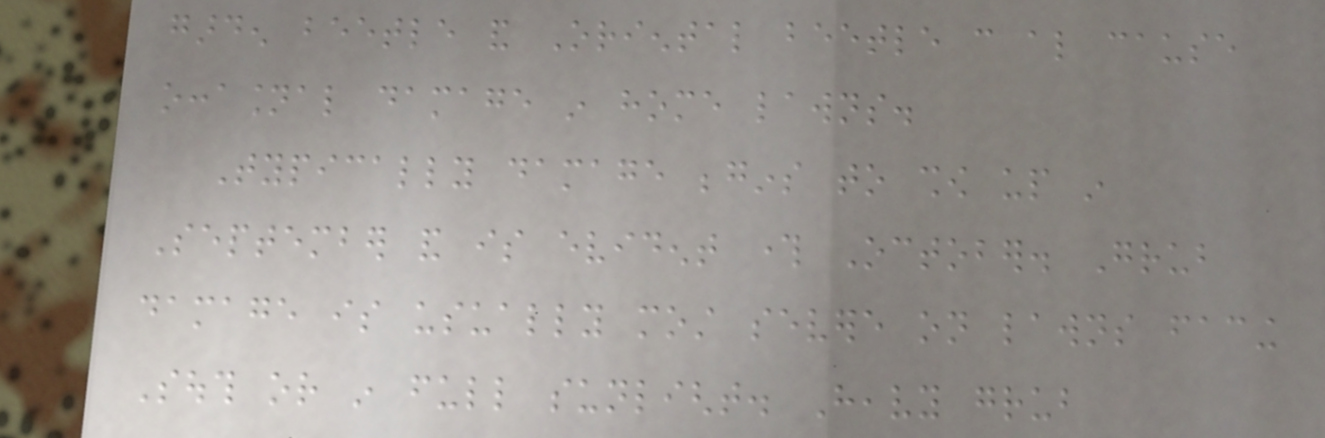garden beetle and Oriental beetle can also cause
occasional damage in home lawns.
Typically damage begins to show up in
September and is evident through October. Grub
damage is usually most severe on lawns facing
South or in full sunlight. Heavy grub
